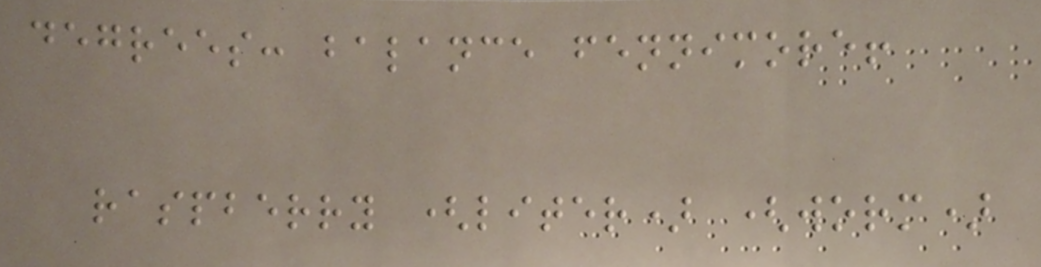degrees: balance fennimore!
raspberry (liter) (worm)
